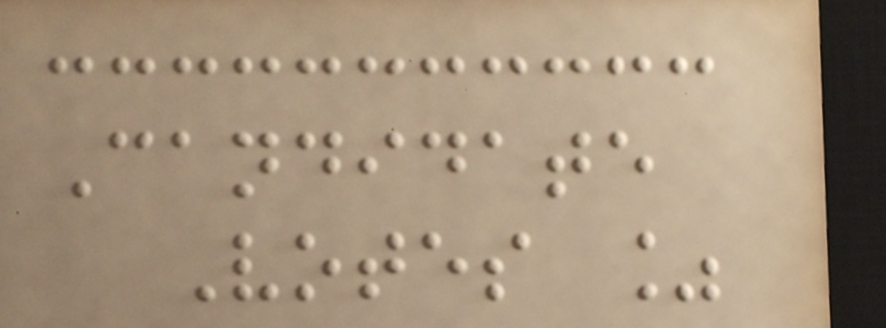Candidate
Votes %
